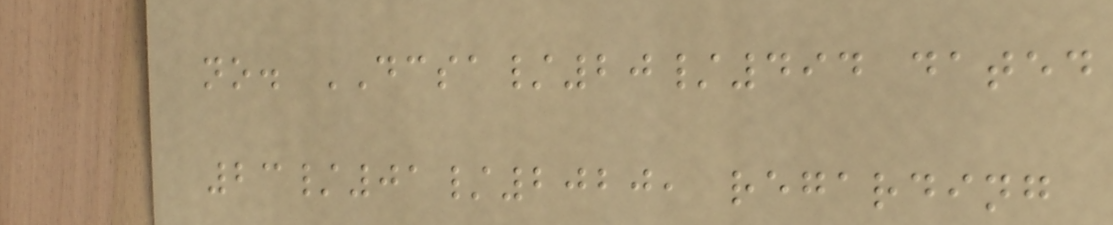no. DCSA/20/494 dated
23/01/2020, regarding
